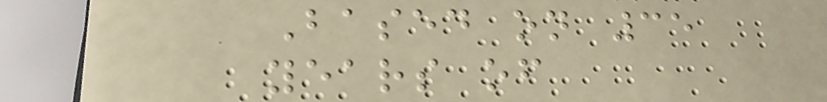Based on 35
years of
